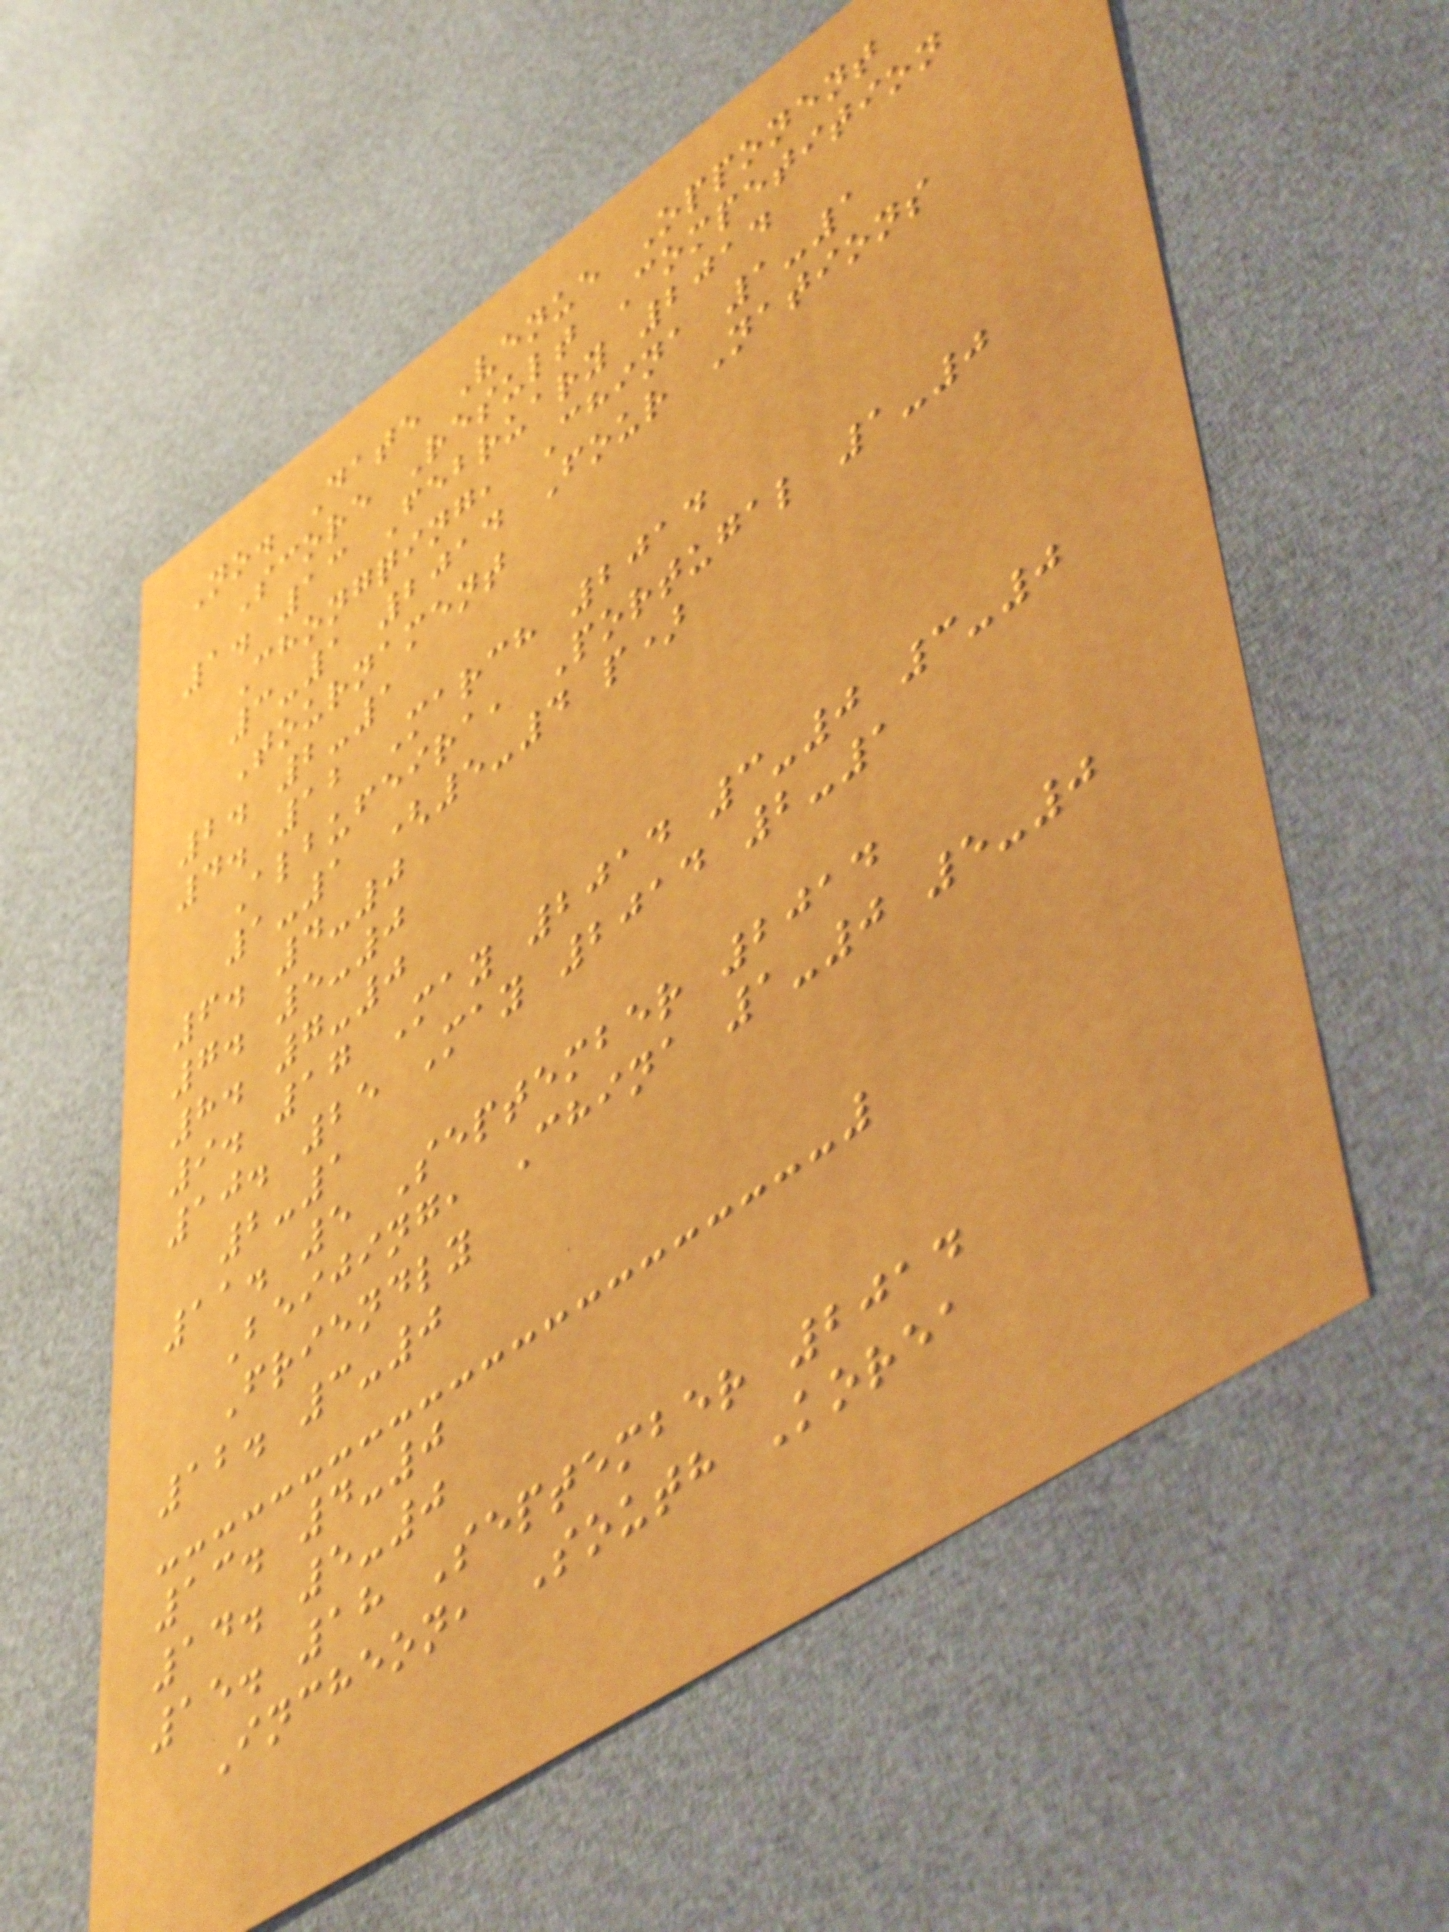No. Date Venue Opponent
Score Result Competition
1. 13 February 2014
Chongqing, China 1-1
3-1 2014 Four Nations
Tournament
2. 2-1
4. 12 March 2014
Albufeira, Portugal 1-0
1-1 (5-4 p)
6. 4-0
7. 5-0
8. 7-0
9. 17 May 2014 3-0 3-0
10. 25 May 2014 2-1
2-1
11. 5 September 2014
Beijing, China 1-0 5-0
Friendly
12. 3-0
13. 4-0
14. 5-0
15. 18 September 2014
Incheon, South Korea
